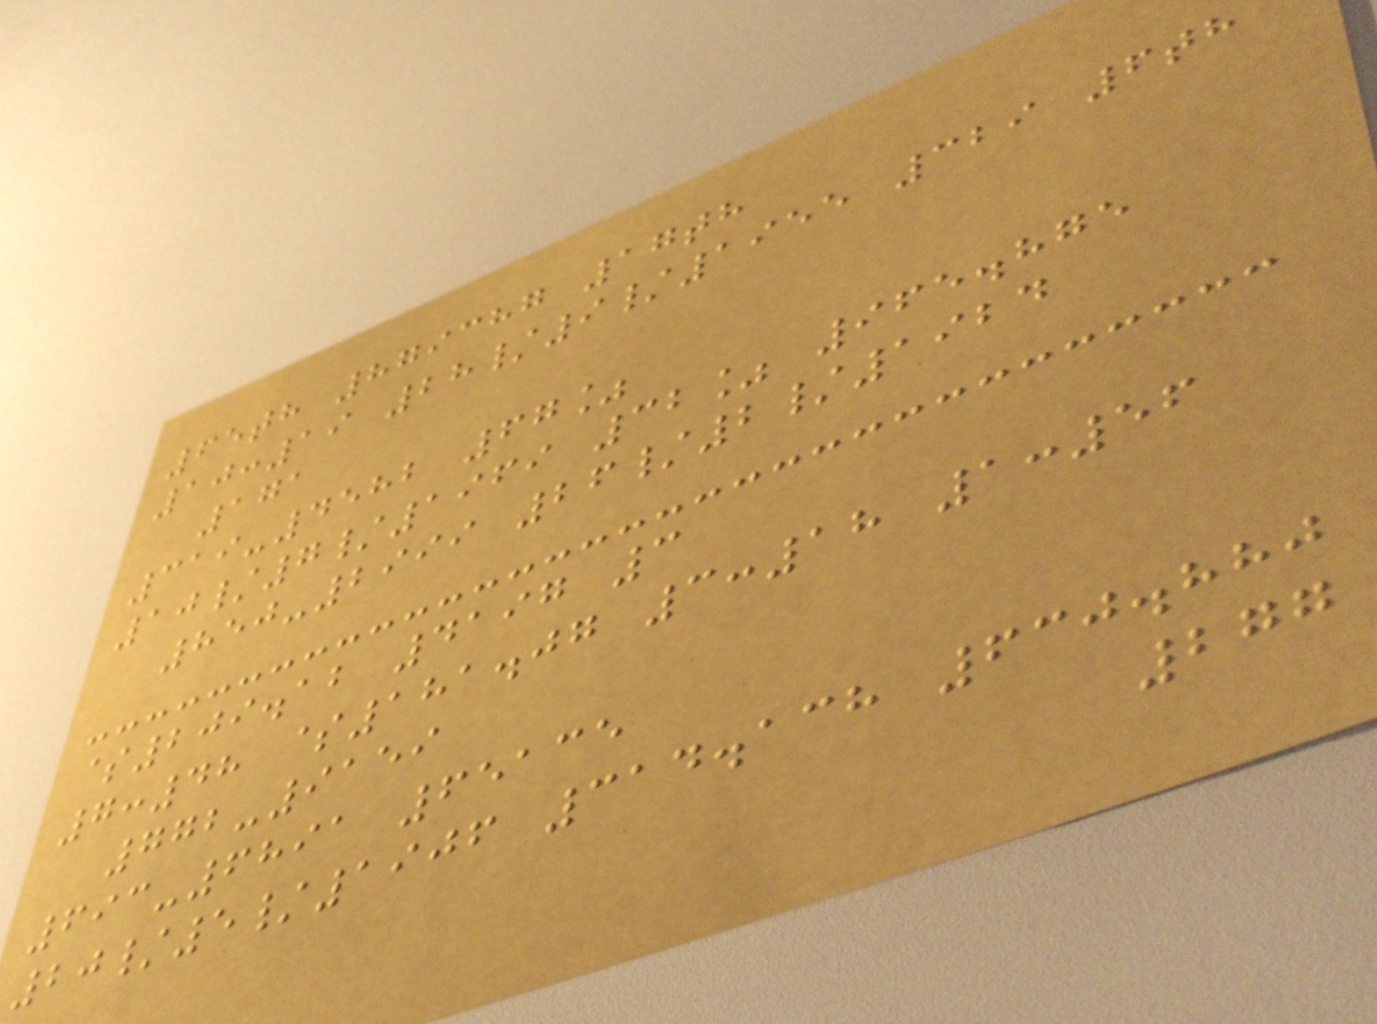65th 879387 17th
10:19 28/9/1955 329 6th
171
319-4582 67%
10/7/1969 32% 965.875
850-2999 26/2/1924
$209.12 4197 3
7:48 $181.07 3:18 1:56
772-9159
693-6891 65135
20/5/1906 314.138 630.880
277
